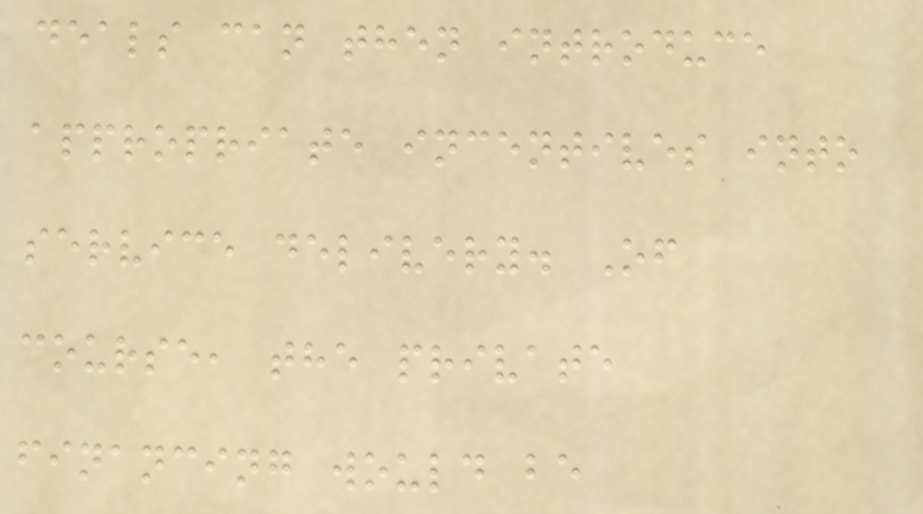deals can then introduce
appropriate incentives into
service delivery. Of
course, the private
financing would be
